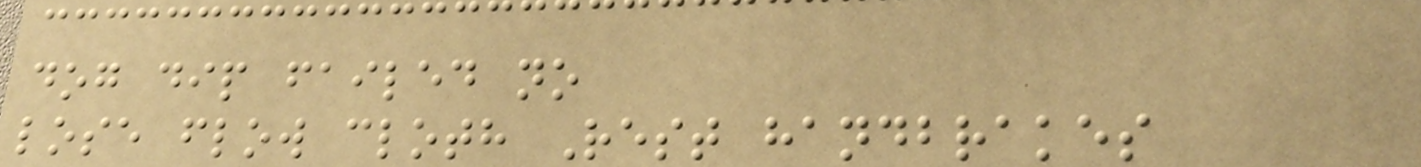dog dip failed no
lose flow cloth Rest handbrakes
